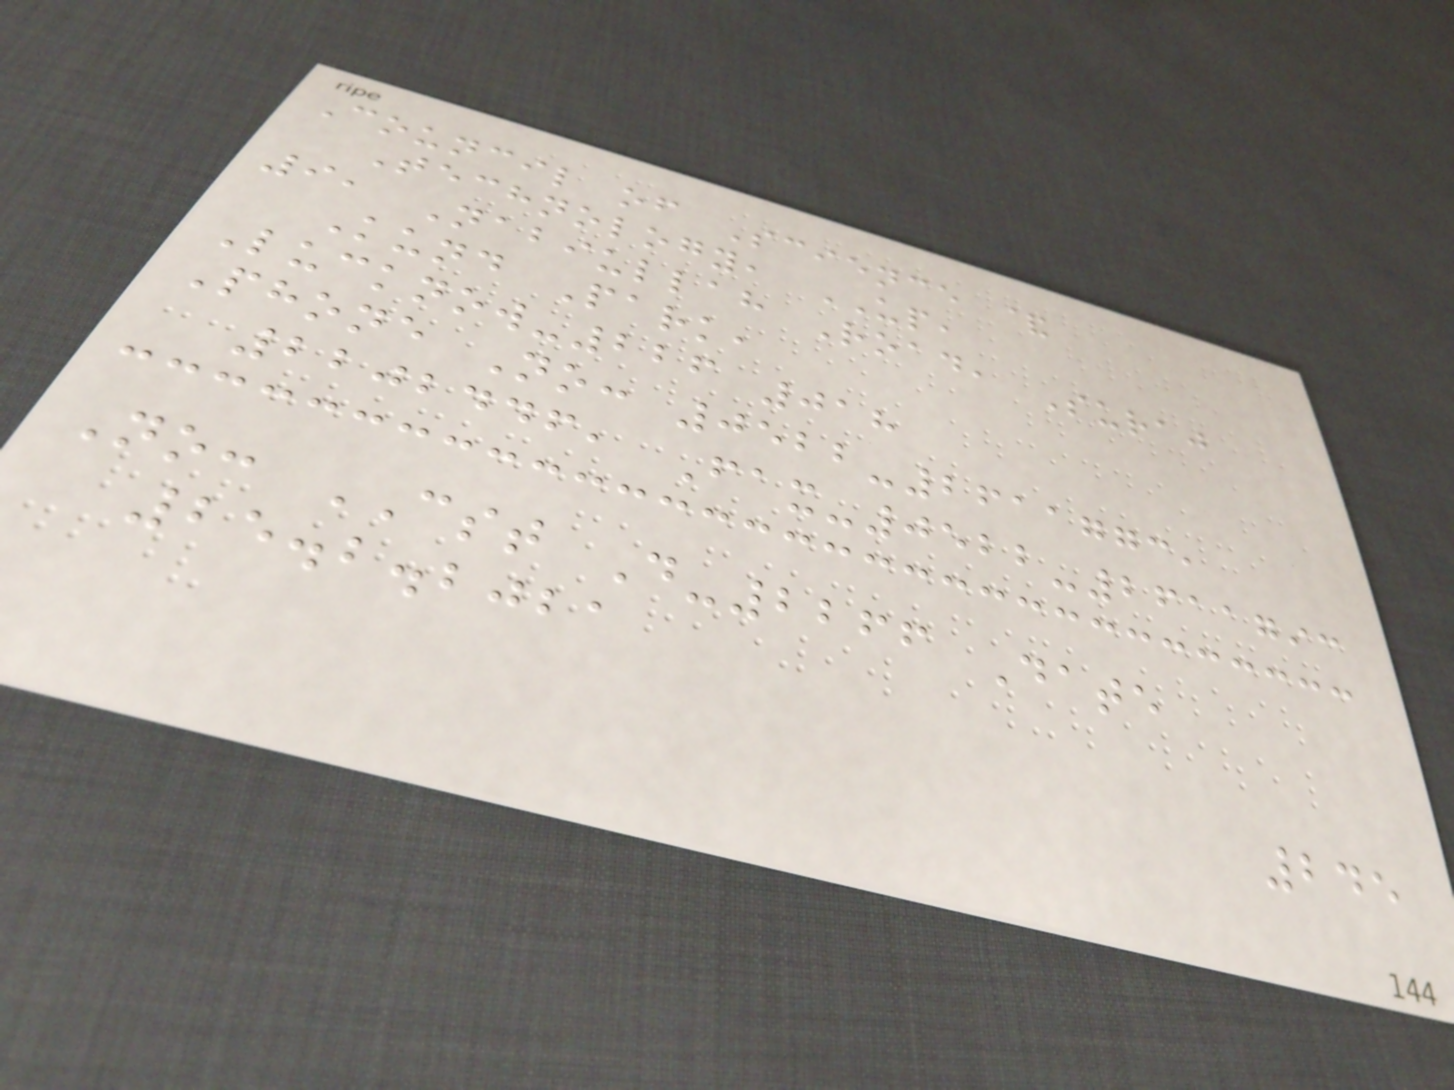Council of Science &
Technology, UP,
9, Nabiullah Road, Suraj
Kund Park,
Lucknow-226 018
Phone No: 0522-2611773,
2202446, Fax-0522-2611793
No: CST D-2266 Date
25.2.2021
245
